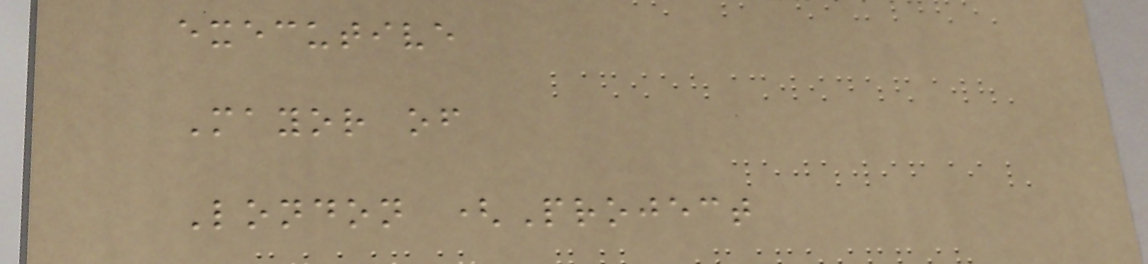executive
Mayor of
London (Project
